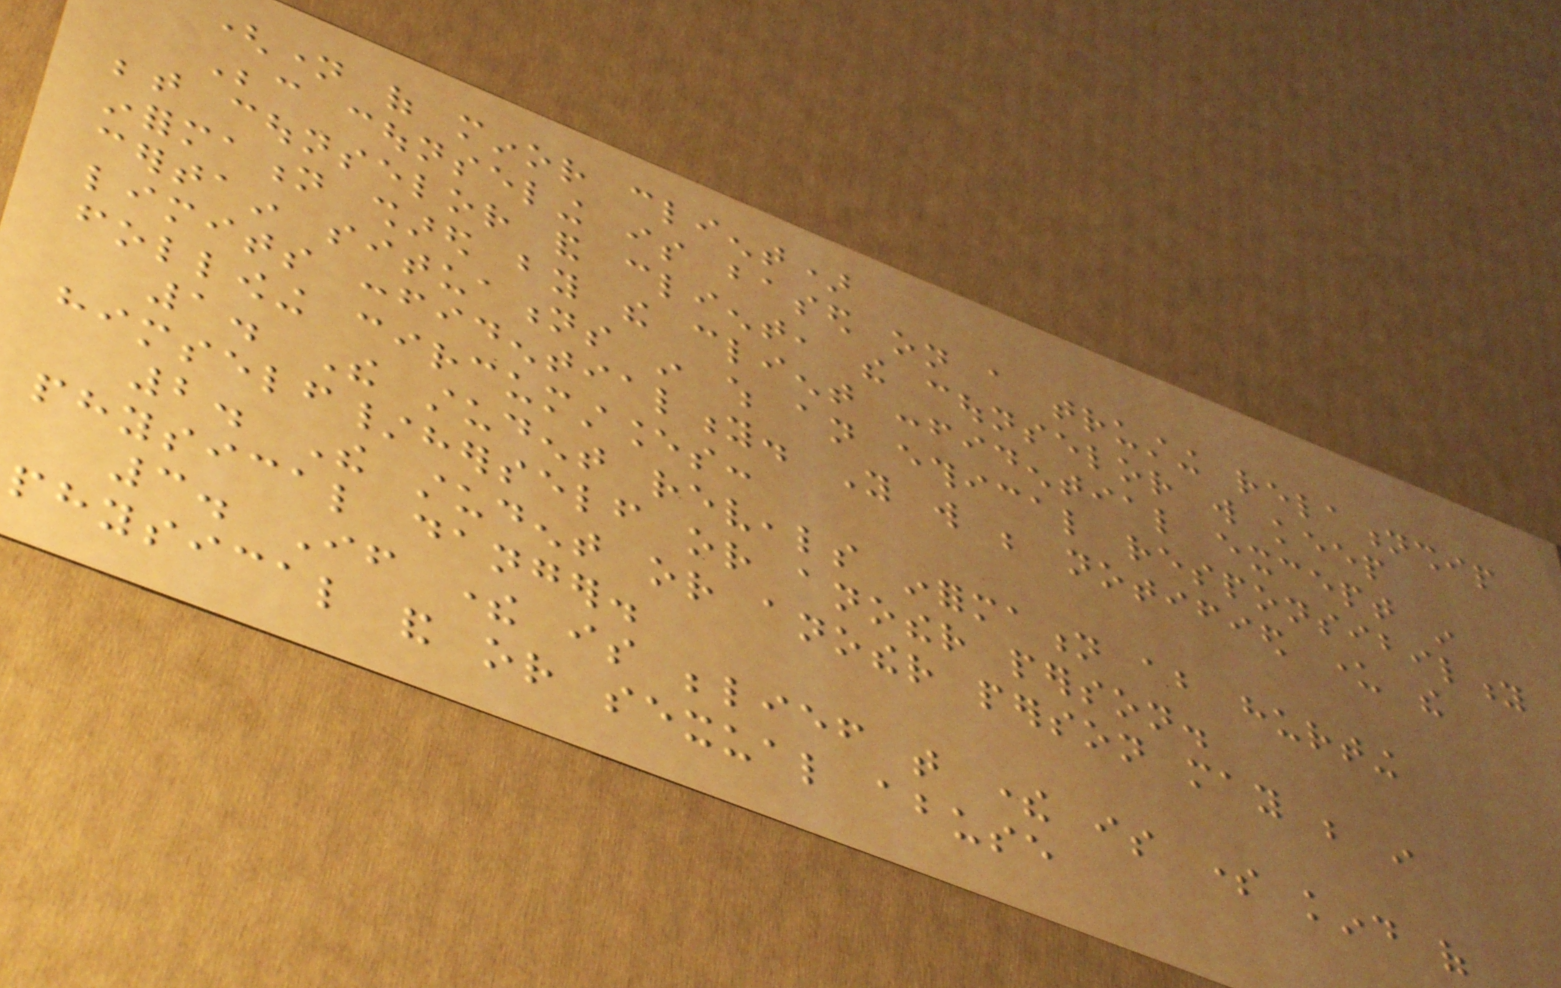(name of minor client)
Because counseling is based on a trusting relationship
between counselor and client, the counselor will keep
information shared by the client confidential except in
certain situations in which an ethical responsibility
limits confidentiality. You will be notified under the
following circumstances:
1. The student reveals information about hurting
himself/herself or another person.
2. The student or another person may be in
physical danger.
3. If there is belief that there is some kind of
physical and or sexual abuse
